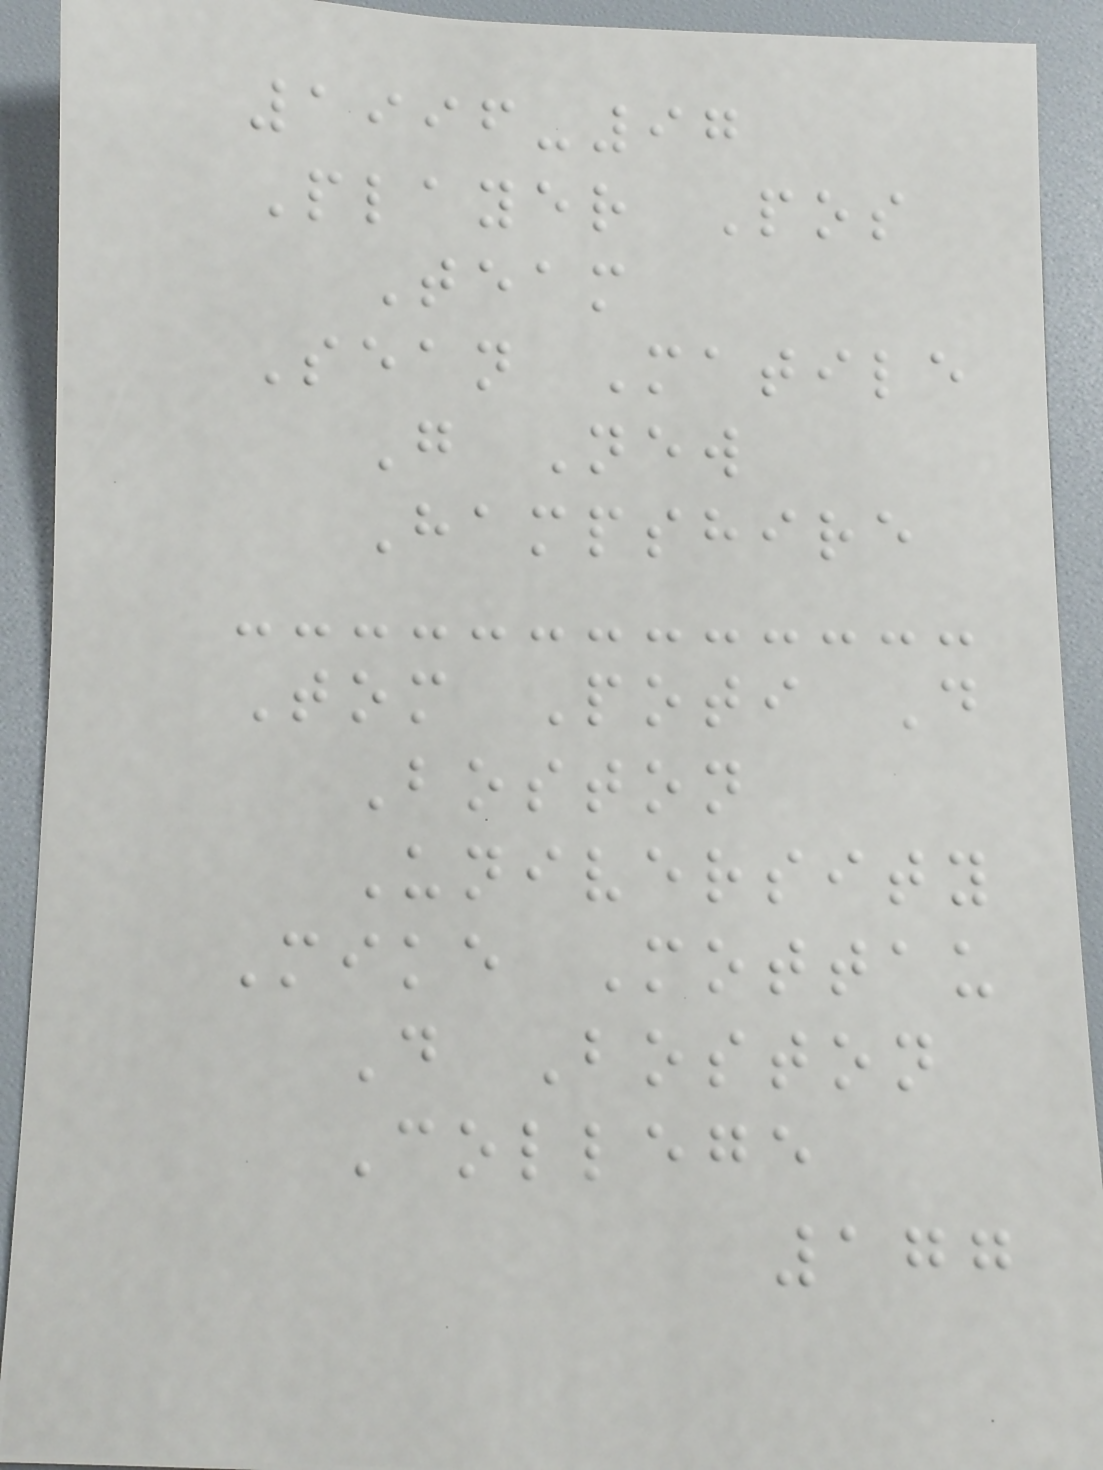1996-97
Player Pos
Team
Sean Matile
G New
Hampshire
Tom Poti D
Boston
University
Mike Mottau
D Boston
College
177
